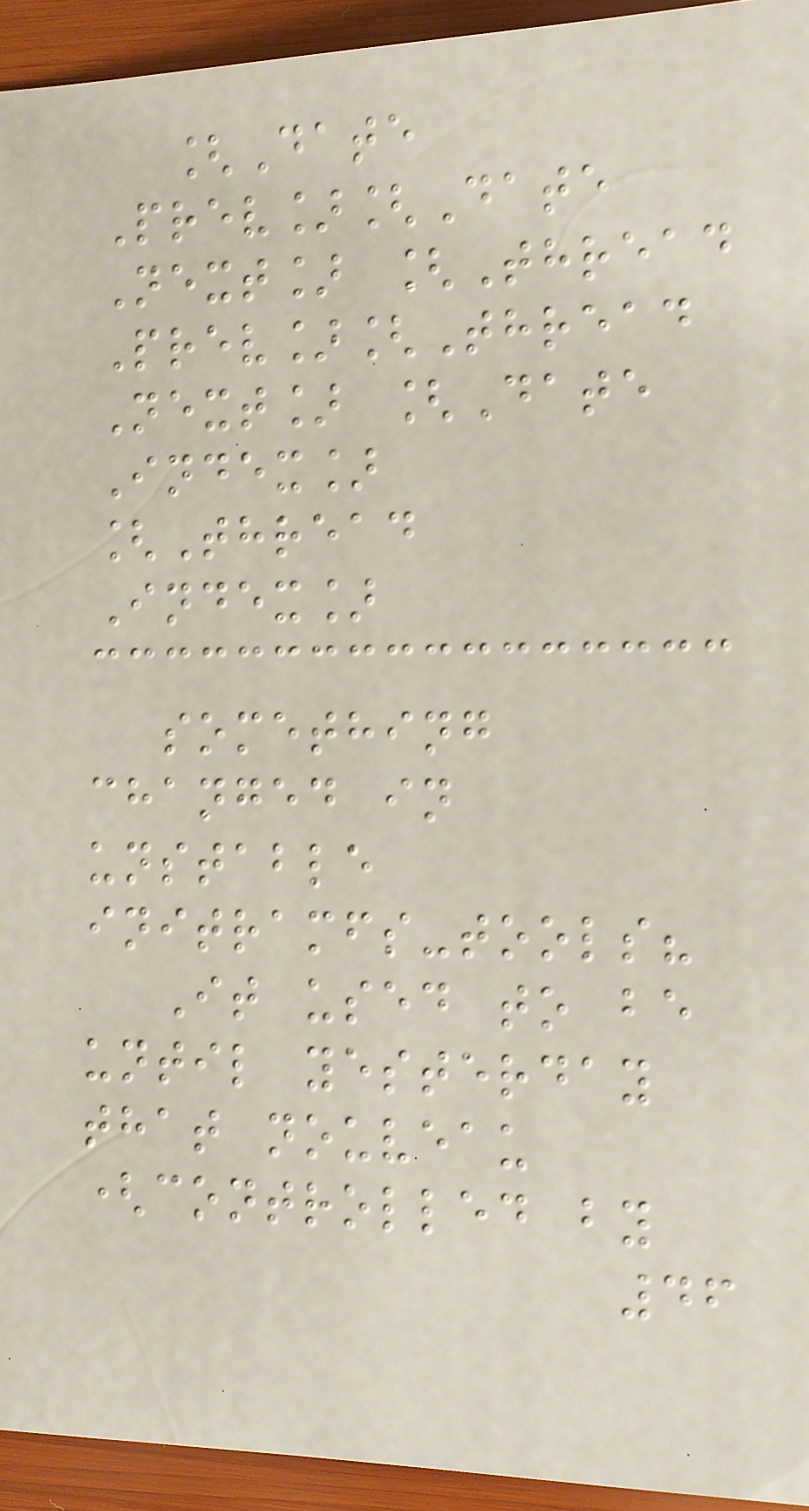[Date
Prev][Date
Next] [Thread
Prev][Thread
Next] [Date
Index]
[Thread
Index]
something
changed in
unstable
initramfs-tools?
It used to be
until yesterday
that nouveau
(controlled by
46
